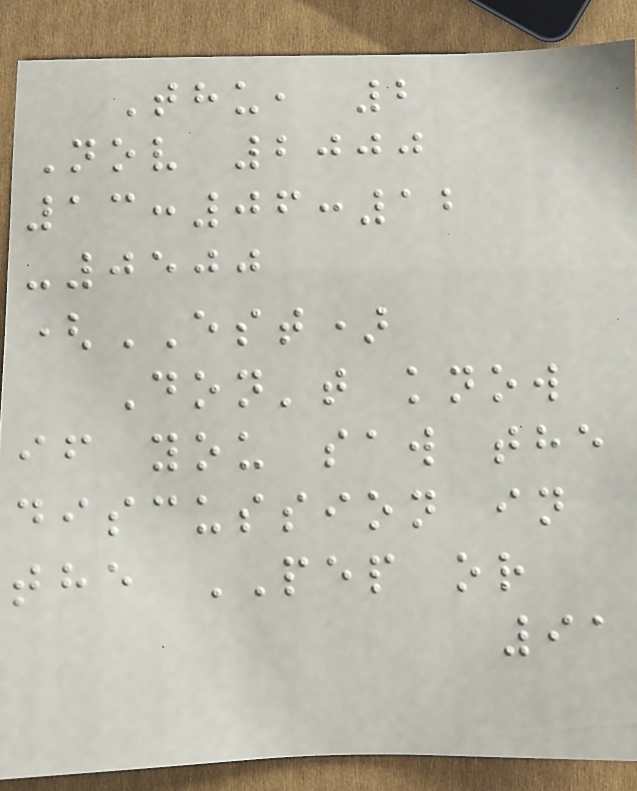Thu, 2
Nov 2000
13:06:12
-0500
(EST)
Don't know
if you saw the
discussion in
the PEP or
91
